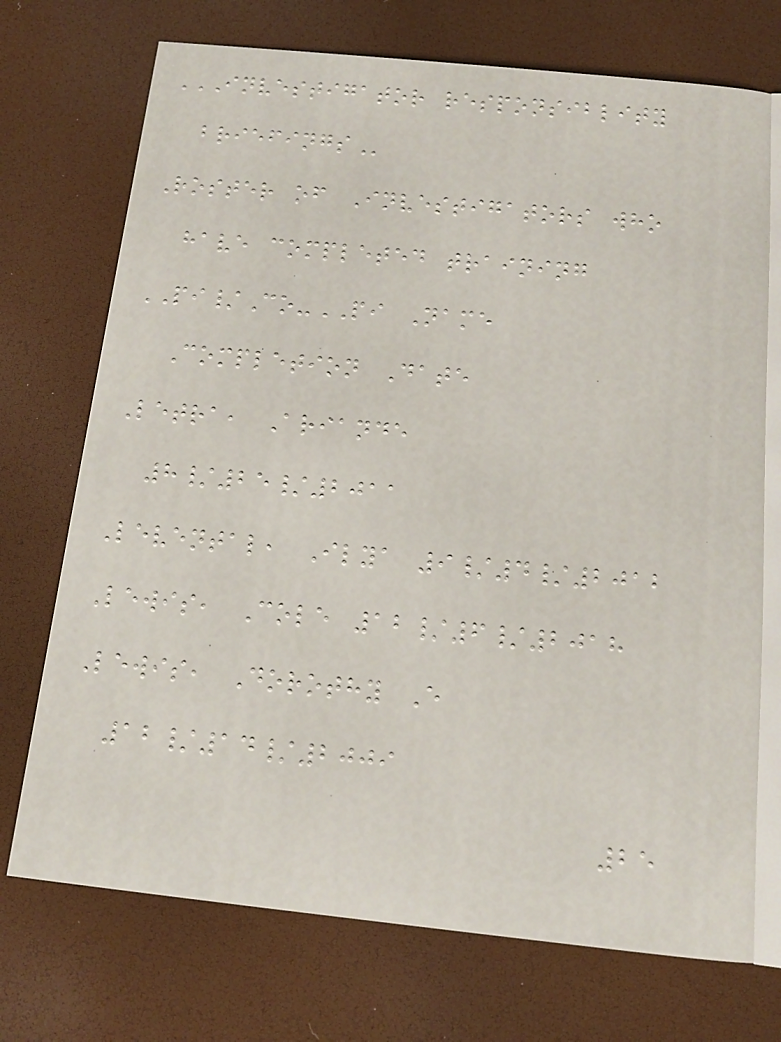INVESTIGATOR RESPONSIBLITY
BRIEFINGS
Roster of Investigators who
have completed training
PI/Co-PI Name
Completion Date
Letra, Ariande
8/25/2011
Levental, Ilya 9/4/2012
Lewis, Cole 12/6/2018
Lewis, Dorothy E
12/14/2009
25
